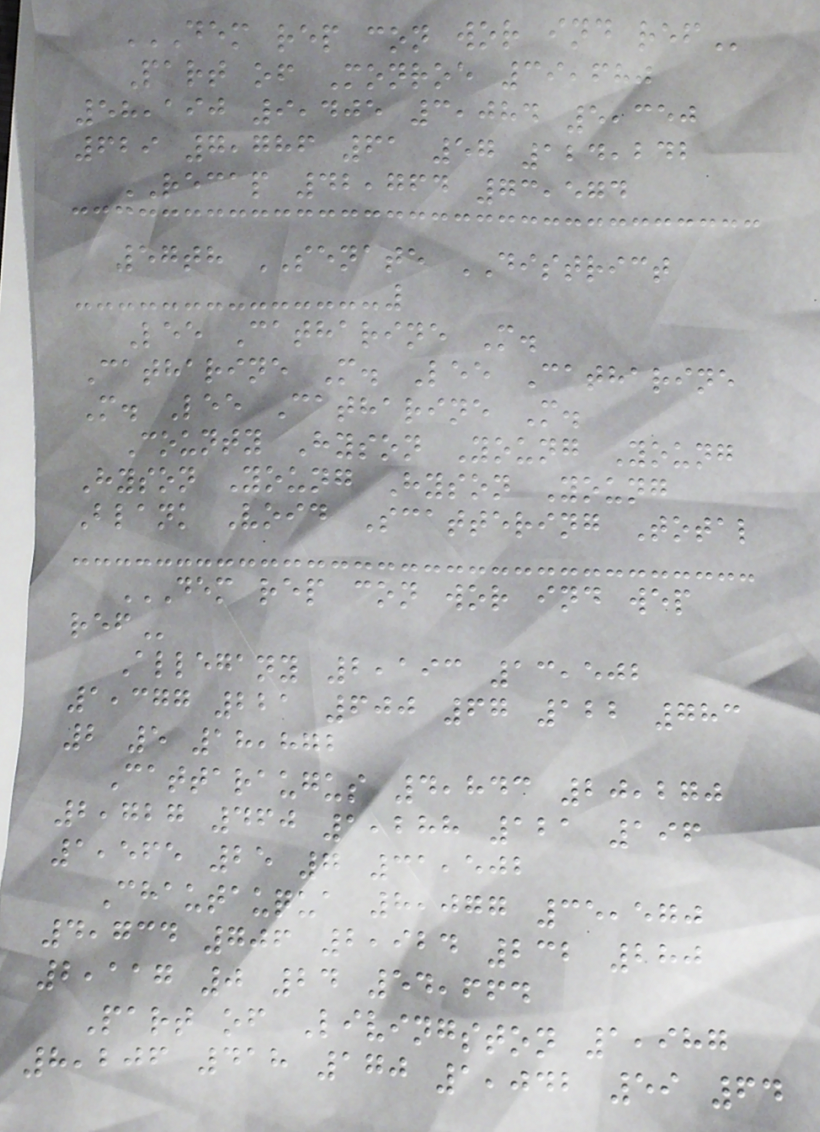DEM REP CON WOR IND REF
Part of Monroe 39,680
58,190 9,405 3,084 5,350
629 7,786 61 57 124,242
RECAP 42,764 73,574
57th SENATE DISTRICT
Lee Catharine M.
Catharine M. Lee Catharine
M. Lee Catharine M.
County Hyson Young Young
Hyson Young Hyson Young
Blank Void Scattering Total
DEM REP CON WOR IND WEP
REF
Allegany 2,193 13,502
1,377 221 600 67 122 783
2 5 18,872
Cattaraugus 4,843 20,270
2,727 460 1,288 121 196
1,565 25 7 31,502
Chautauqua 8,077 35,570
4,734 706 2,924 232 280
2,117 0 24 54,664
Part of Livingston 1,987
8,206 418 170 1,042 59 64
